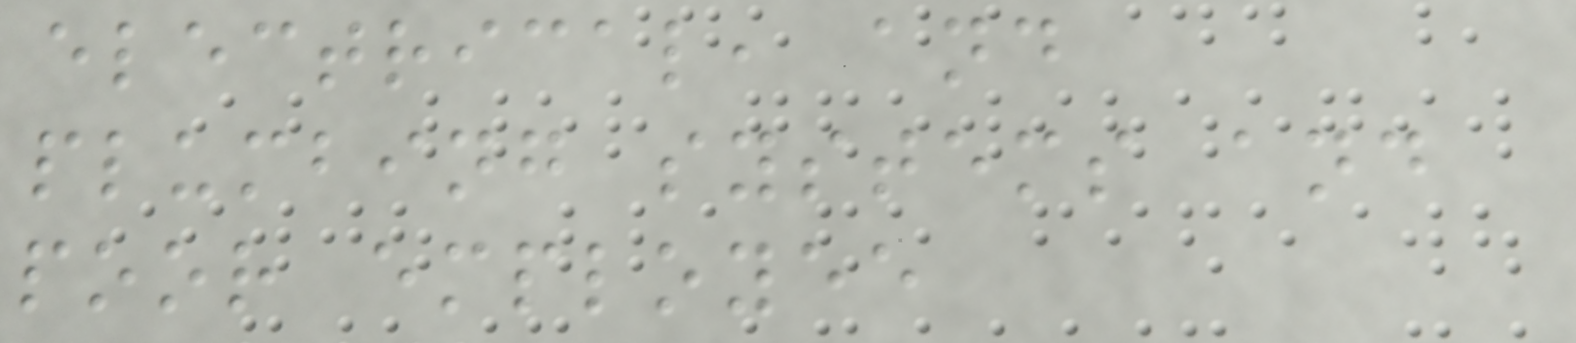electrical, and
plumbing systems and
poor employee
